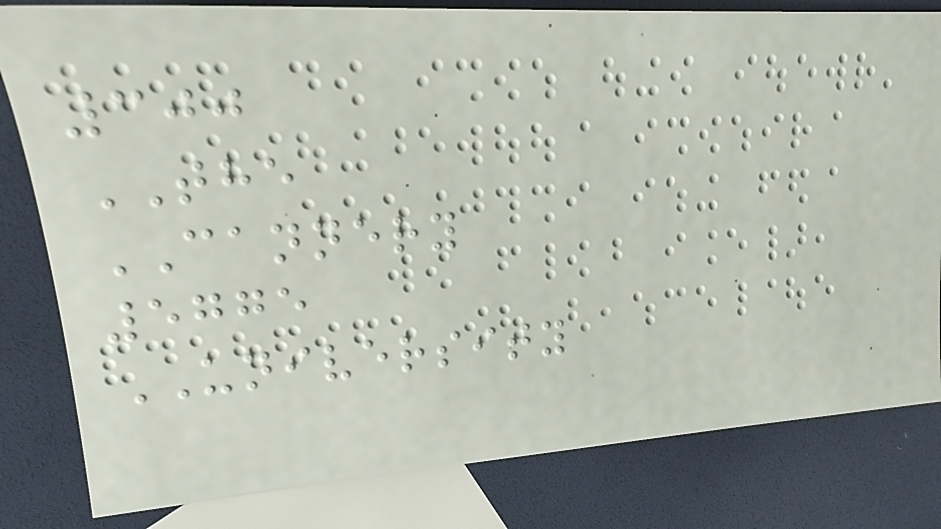300
THE
CANNERY
5775
UNIVERSITY
